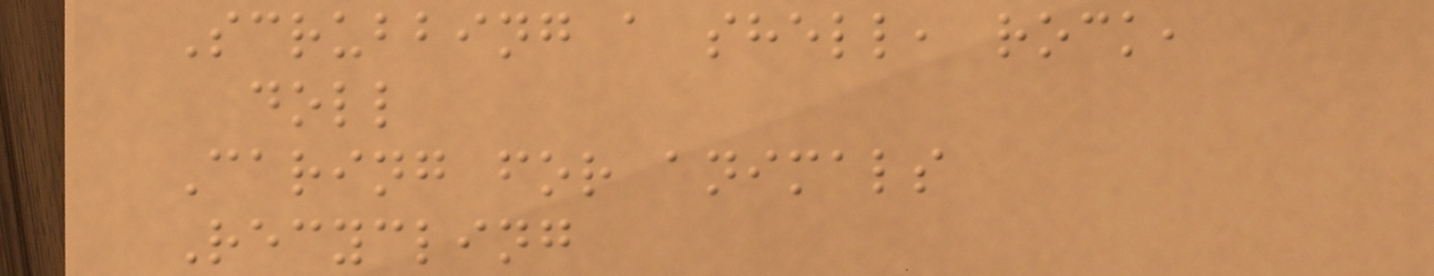Scrubbing a shell, rock,
doll
Caring for animals
Recycling
